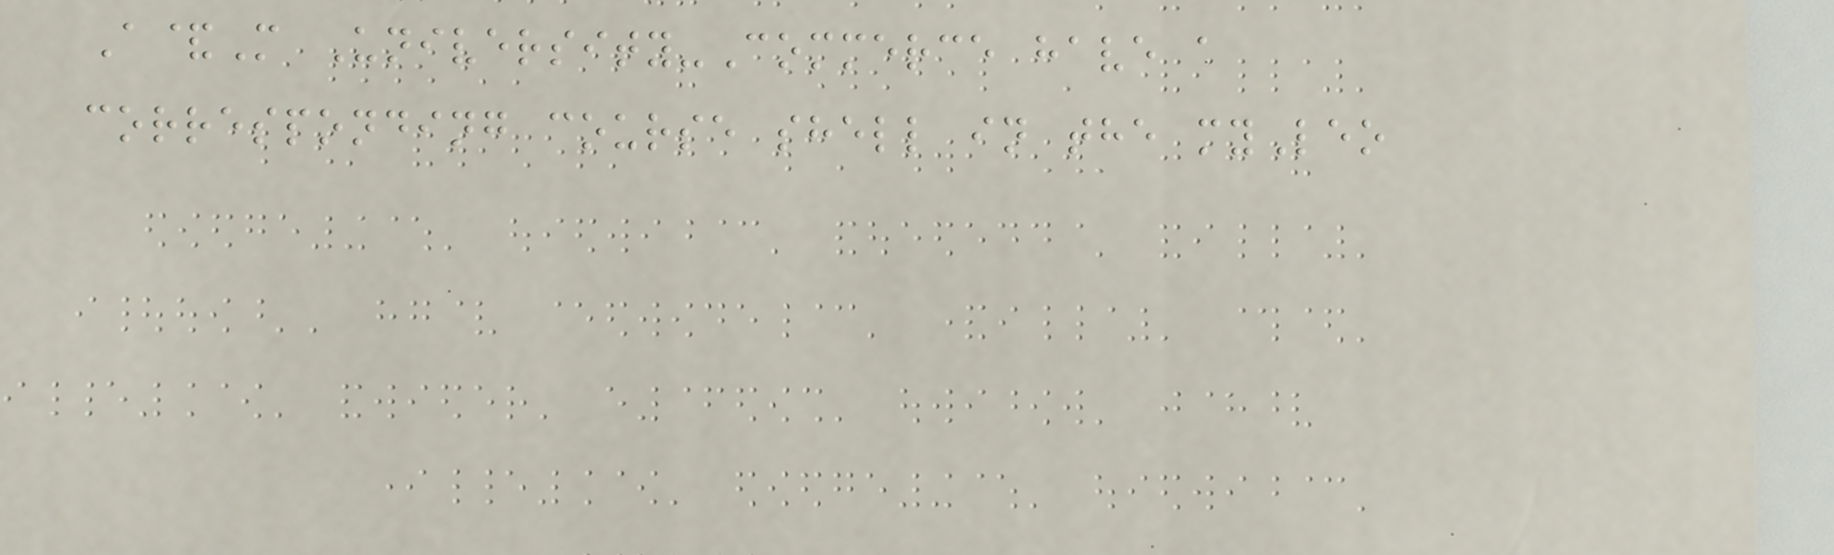A&M University-Commerce have a
corresponding course shell in the myLeo
